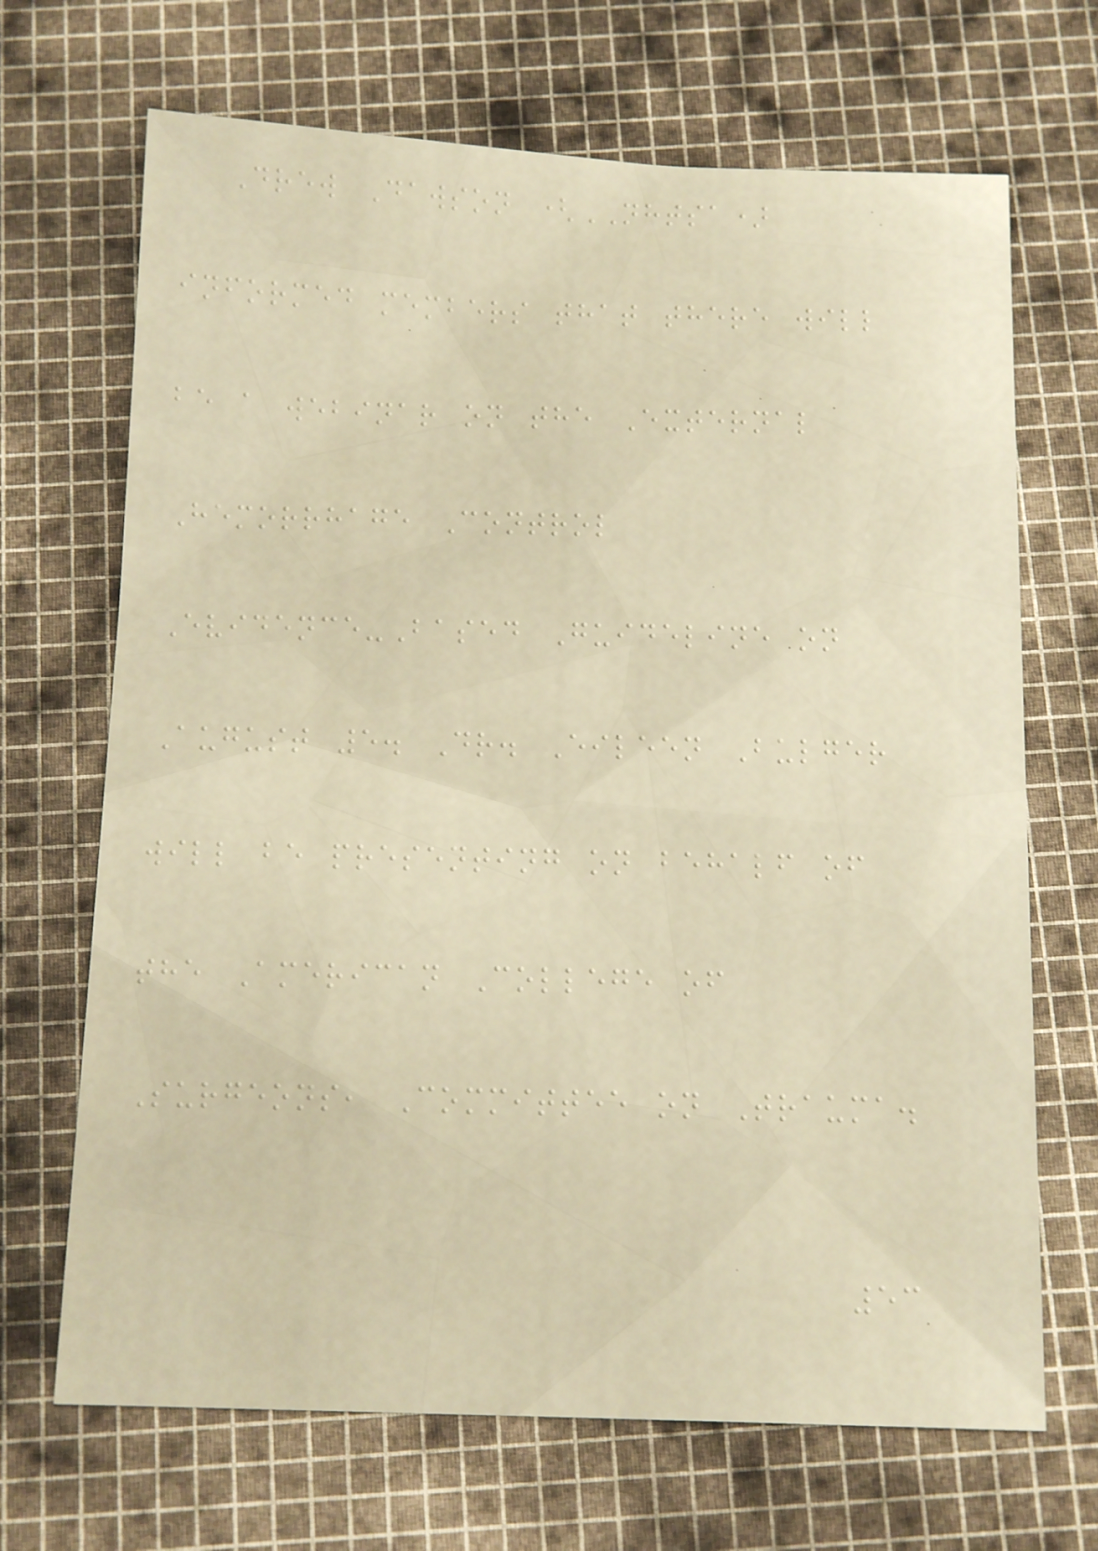Drew Dawson (NHTSA)
informed members that there will
be a webinar on the External
Hemorrhage Control
Evidence-Based Guideline on
August 5. Dr. Eileen Bulger
will be presenting on behalf of
the American College of
Surgeons, Committee on Trauma.
53
